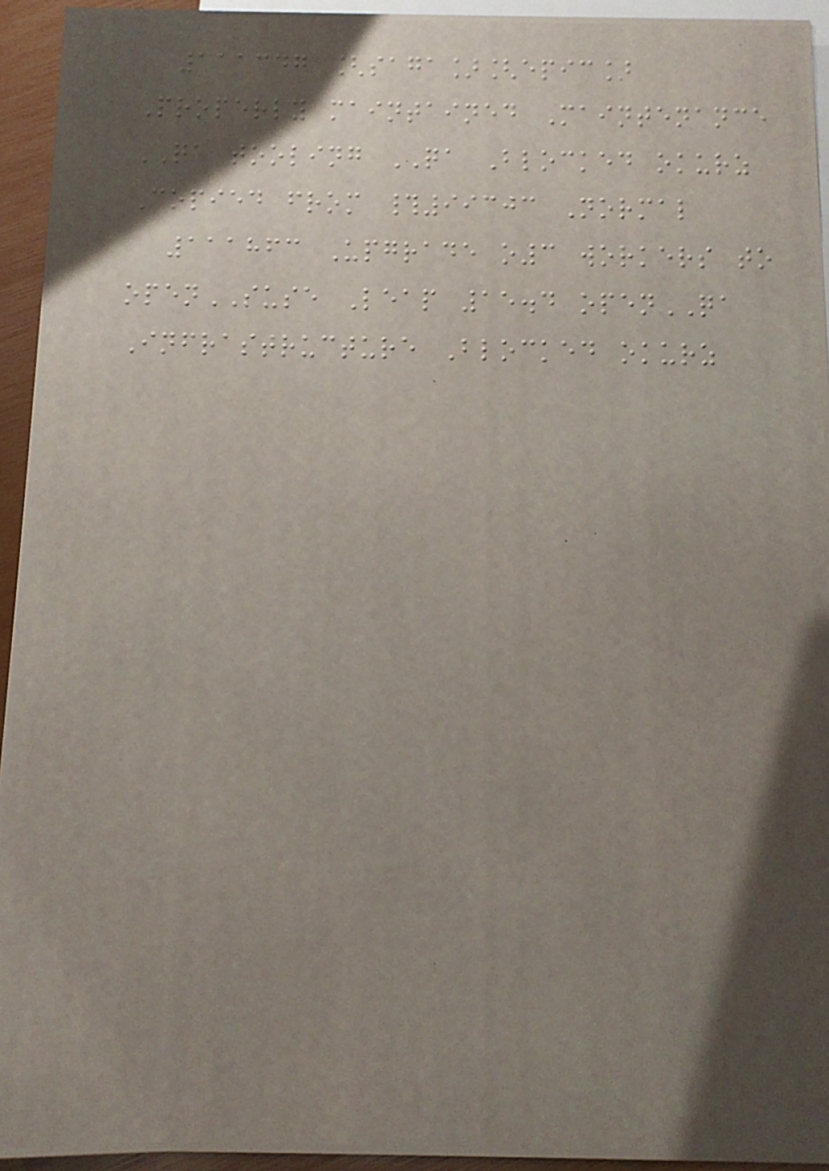111347 [saga][epic]
Properly maintained Maintenance
QA tooling QA Blocked okurz
Copied from #99303 Normal
111863 Upgrade o3 workers to
openSUSE Leap 15.4 openQA
Infrastructure Blocked okurz
